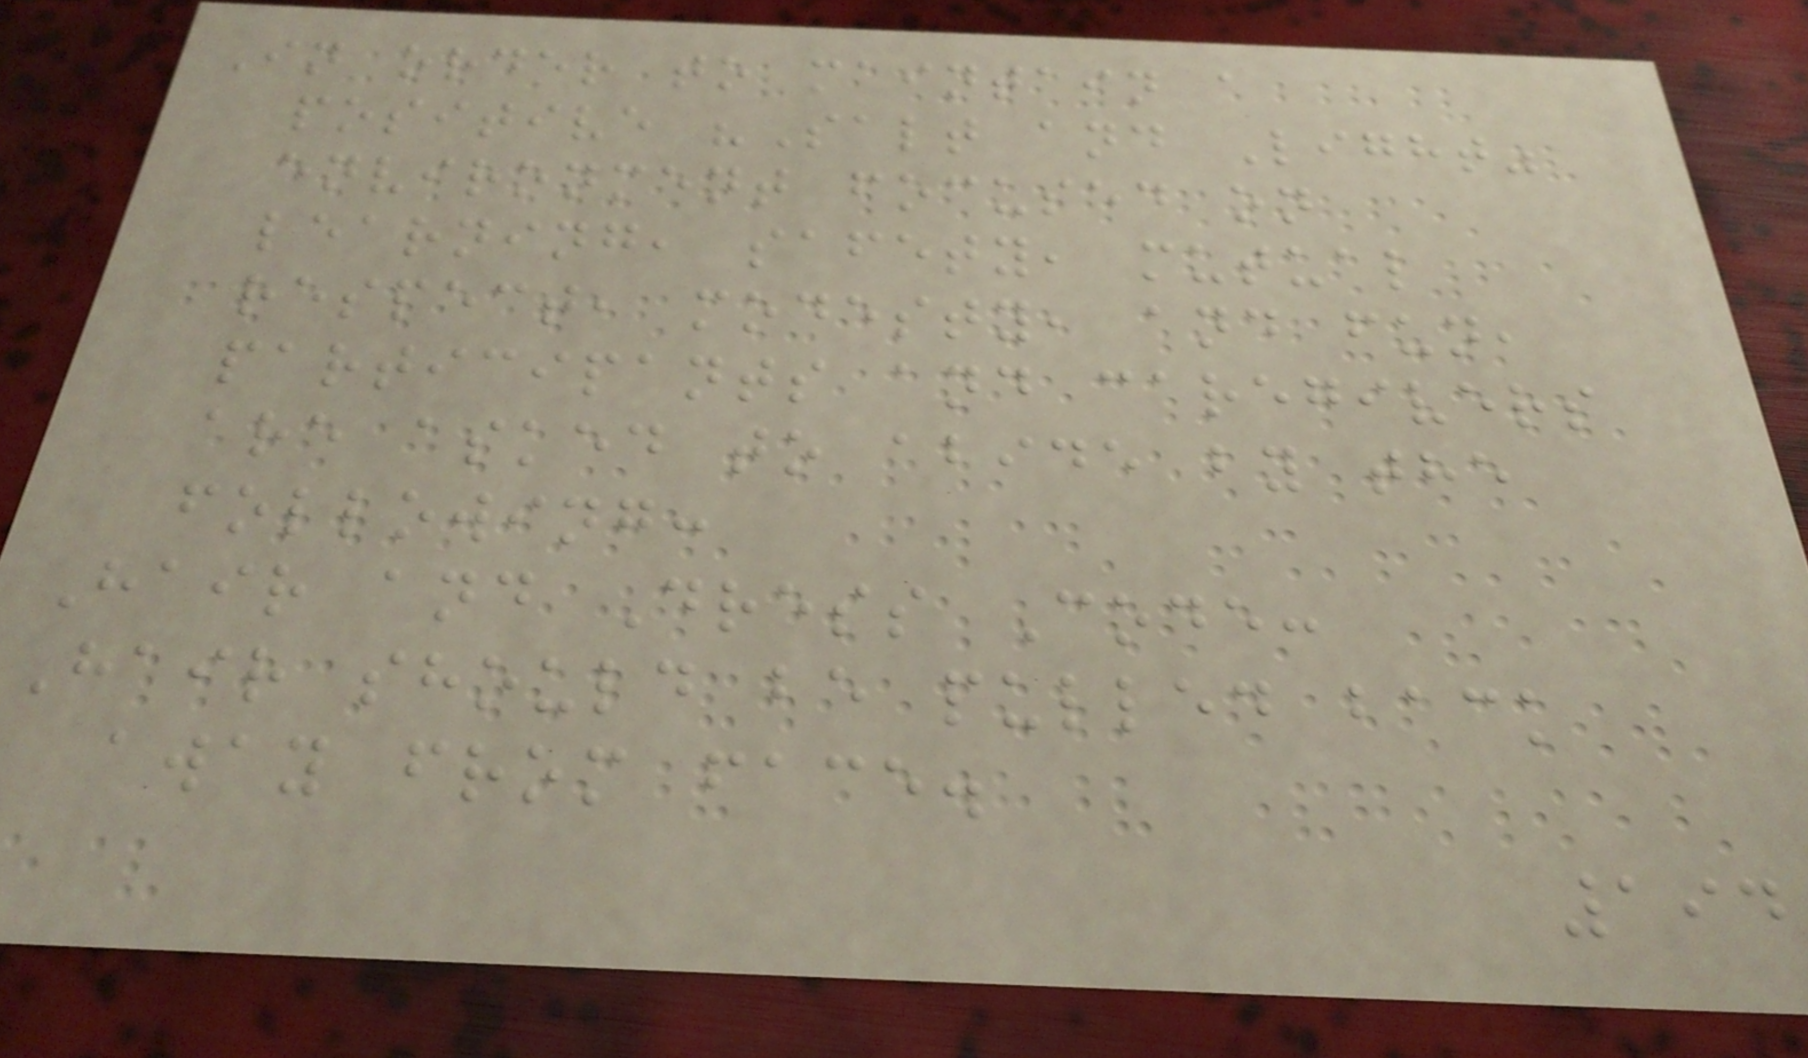In order to maintain a
positive "Salt and Light"
environment focused on
learning, safety, mutual
respect, modesty, and fun,
participants and caregivers
are asked to abide by the
following:
Hair and Dress Code:
Hair should be pulled back
away from face.
194
